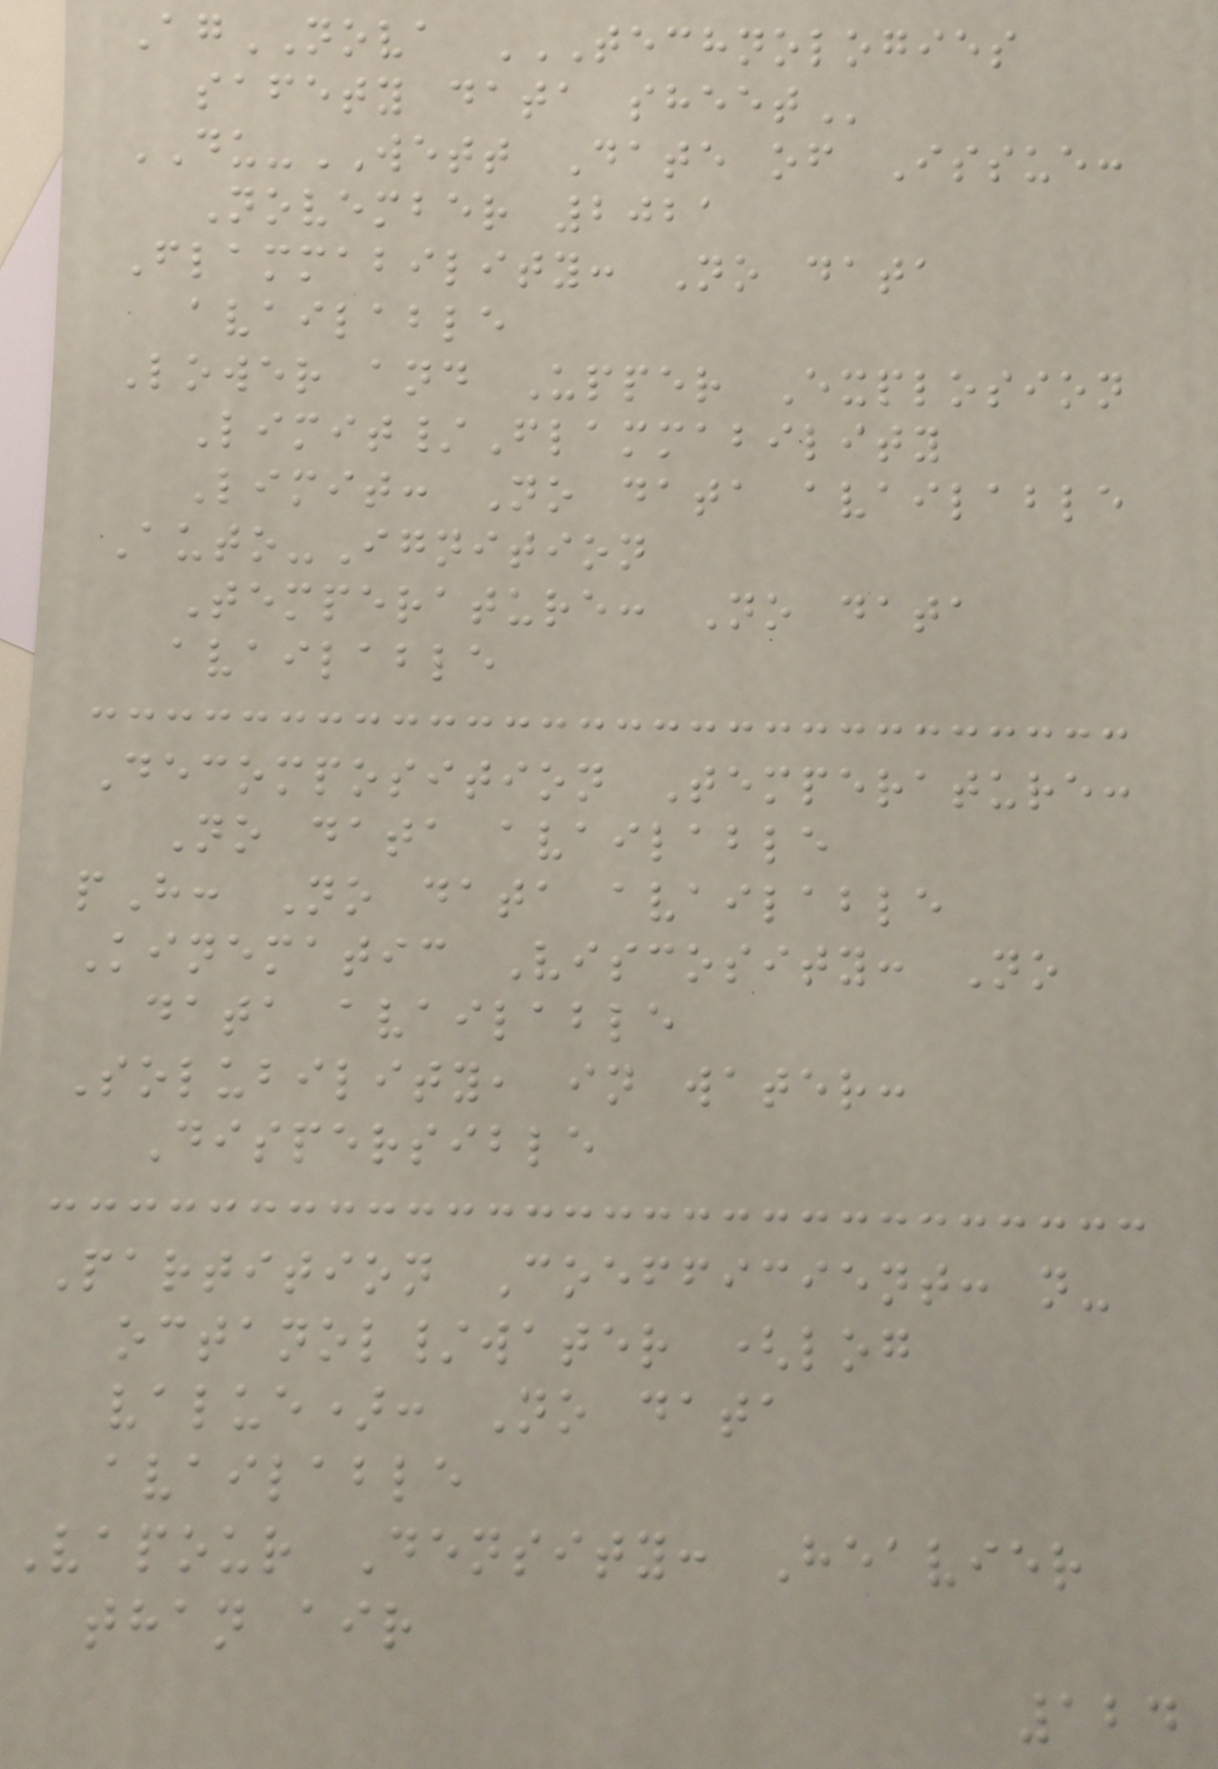AgNOVA TECHNOLOGIES
SAFETY DATA SHEET
DU-WETT Date of Issue:
November 2021
Flammability: No data
available
Lower and Upper Explosion
Limit/Flammability
Limit: No data available
Auto-Ignition
Temperature: No data
available
Decomposition Temperature:
No data available
pH: No data available
Kinematic Viscosity: No
data available
Solubility, in water:
Dispersible
Partition Coefficient: n-
octanol/water (log
value): No data
available
Vapour Density: Heavier
than air
124
